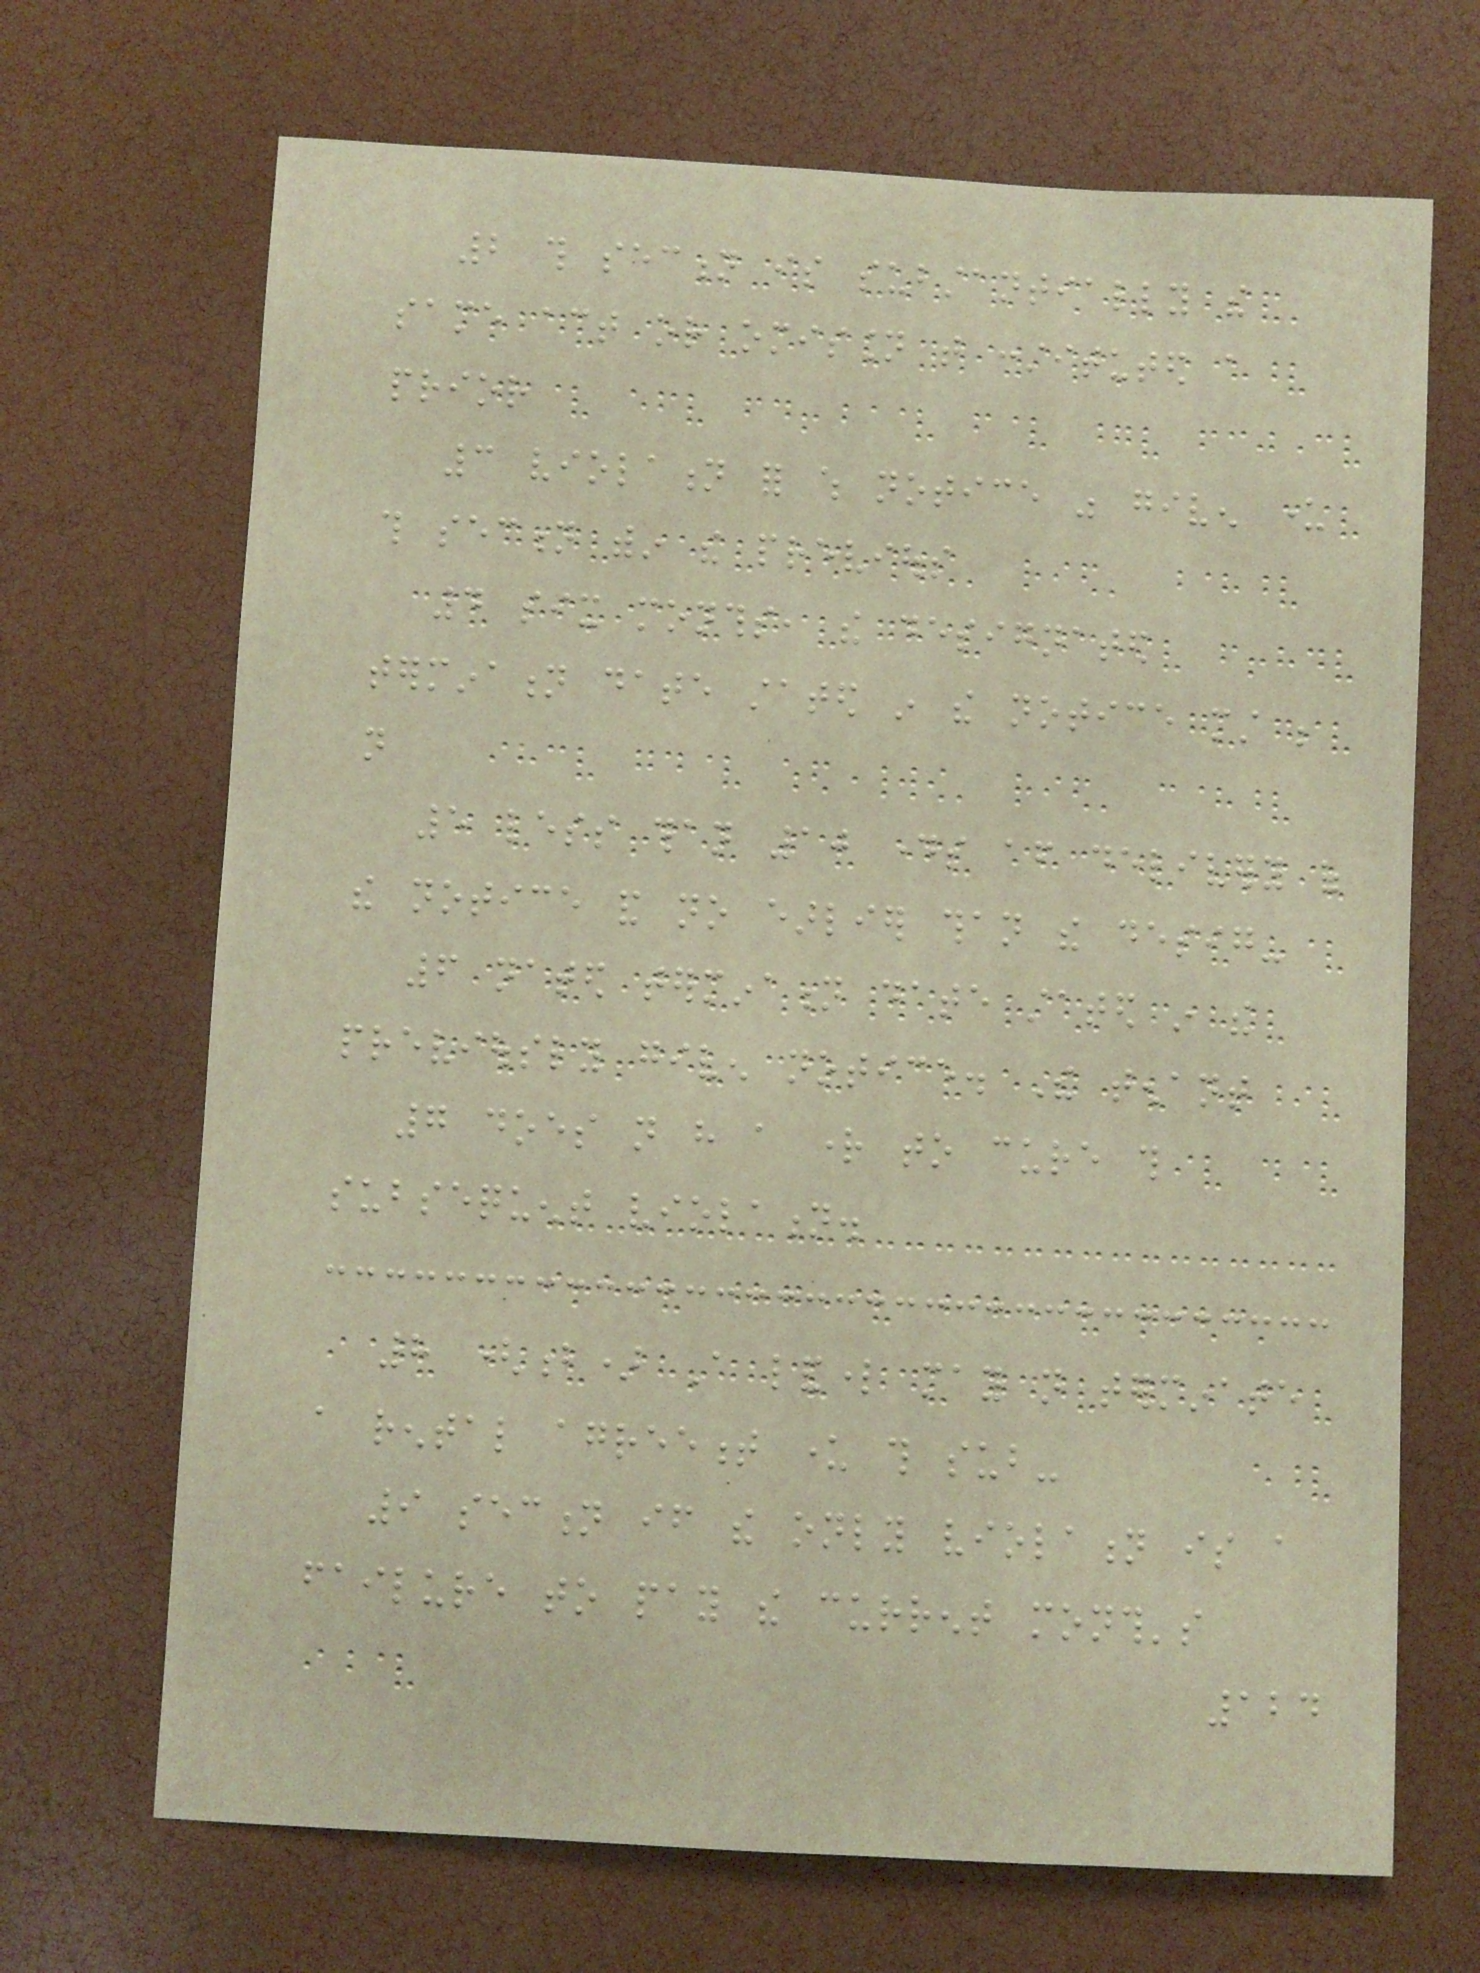2 this section is substantially the
same act or omission that constituted a
prior
3 violation for which notice was given under
this section within the previous
4 six months, the designated
termination date stated in the notice must be
not
5 less than 10 days after delivery of
the notice and no earlier than the desig-
6 nated termination date stated in the
previously given notice. The tenant
7 does not have a right to cure this
subsequent violation.
8 (b) A landlord may not terminate
a rental agreement under this sub-
9 section if the only violation is a
failure to pay the current month's
124
